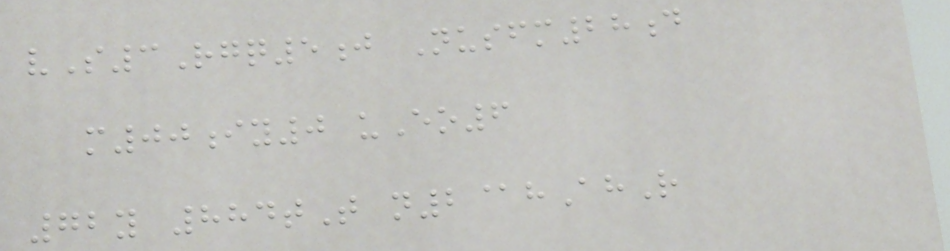vS3Rgq5j Nusfm28d
m00iy0 uEo6
72y 884tT n2@hAhR
